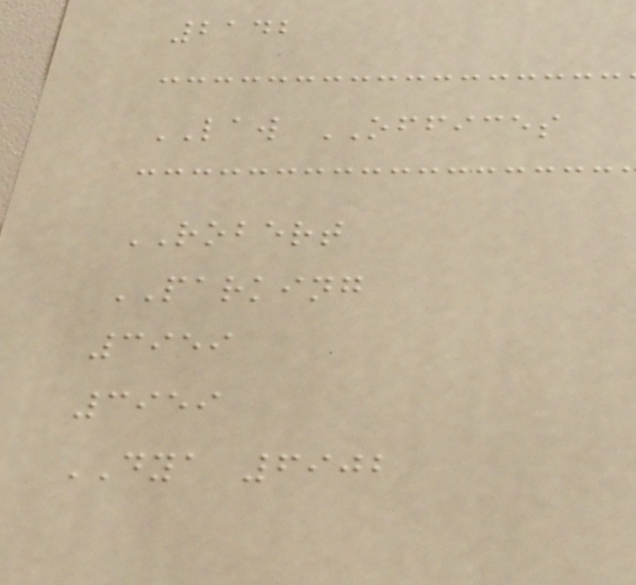2142
LAW OFFICES
ROBERT
PARKING
3959
3959
DYA 6902
